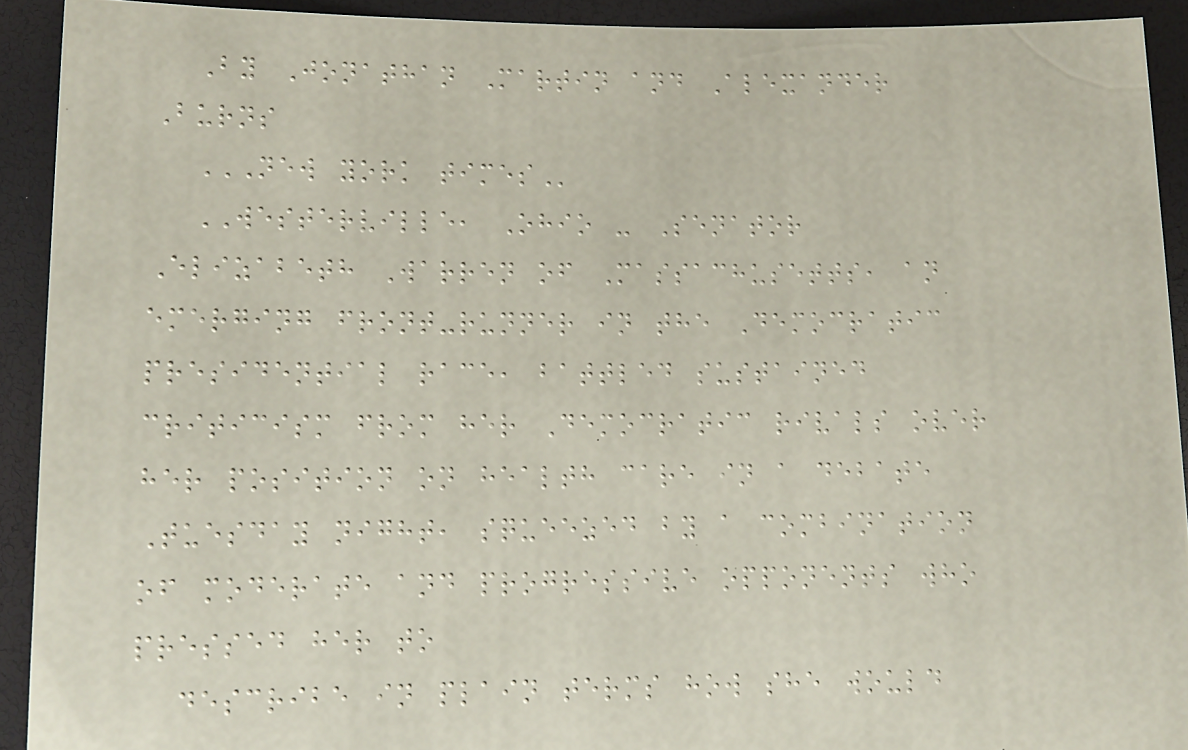By Jonathan Martin and Alexander
Burns
NEW YORK TIMES
WESTERVILLE, Ohio - Senator
Elizabeth Warren of Massachusetts, an
emerging front-runner in the Democratic
presidential race, battled sustained
criticism from her Democratic rivals over
her position on health care in a debate
Tuesday night, squeezed by a combination
of moderate and progressive opponents who
pressed her to
describe in plain terms how she would
